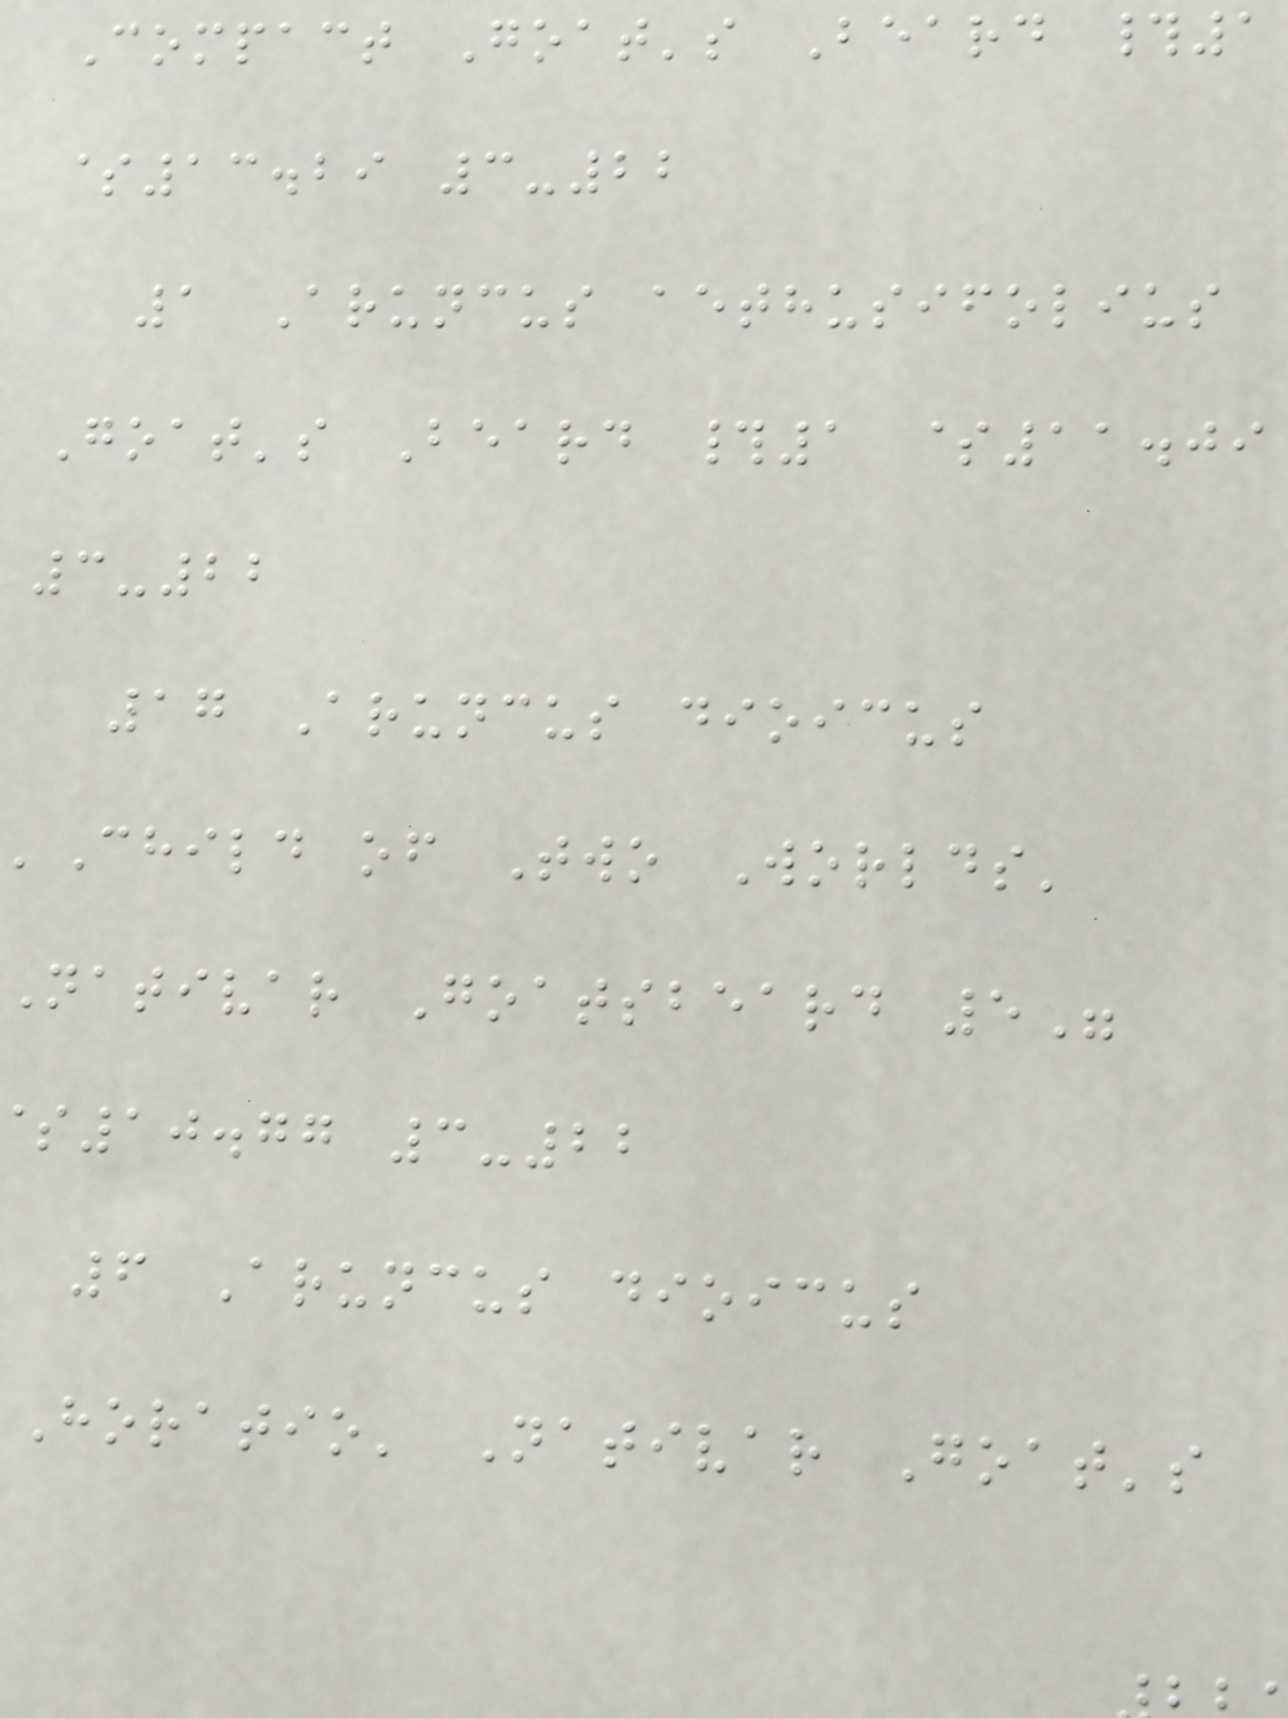Compact Goat's Beard #1
$13.29 3-22
1 Aruncus aethusifolius
Goat's Beard #1 $11.09
3-22
17 Aruncus dioicus
'Child of Two Worlds'
Nativar Goatsbeard 5"
10.77 3-22
6 Aruncus dioicus
Horatio' Nativar Goat's
